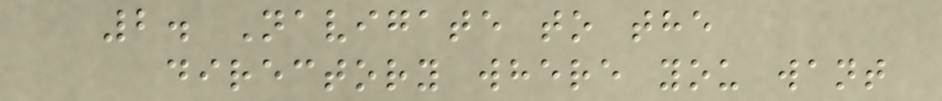2. Navigate to the
directory where you want
